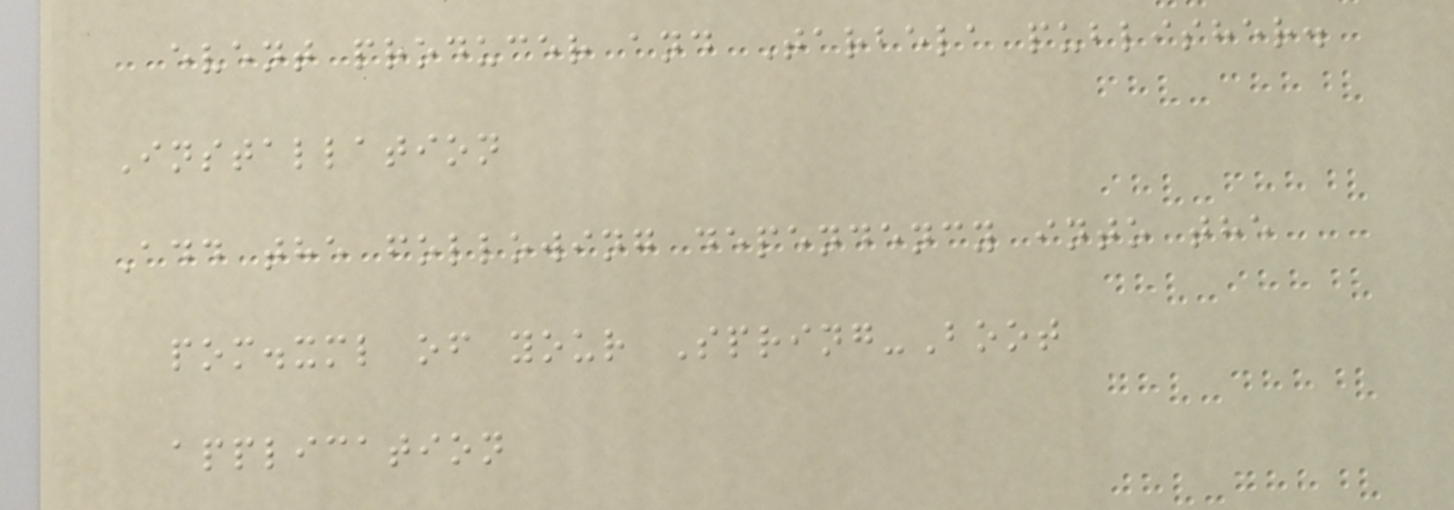event producer and Tarbela publisher.
Installation
Add the following dependency into the
pom.xml of your Spring-Boot
application
